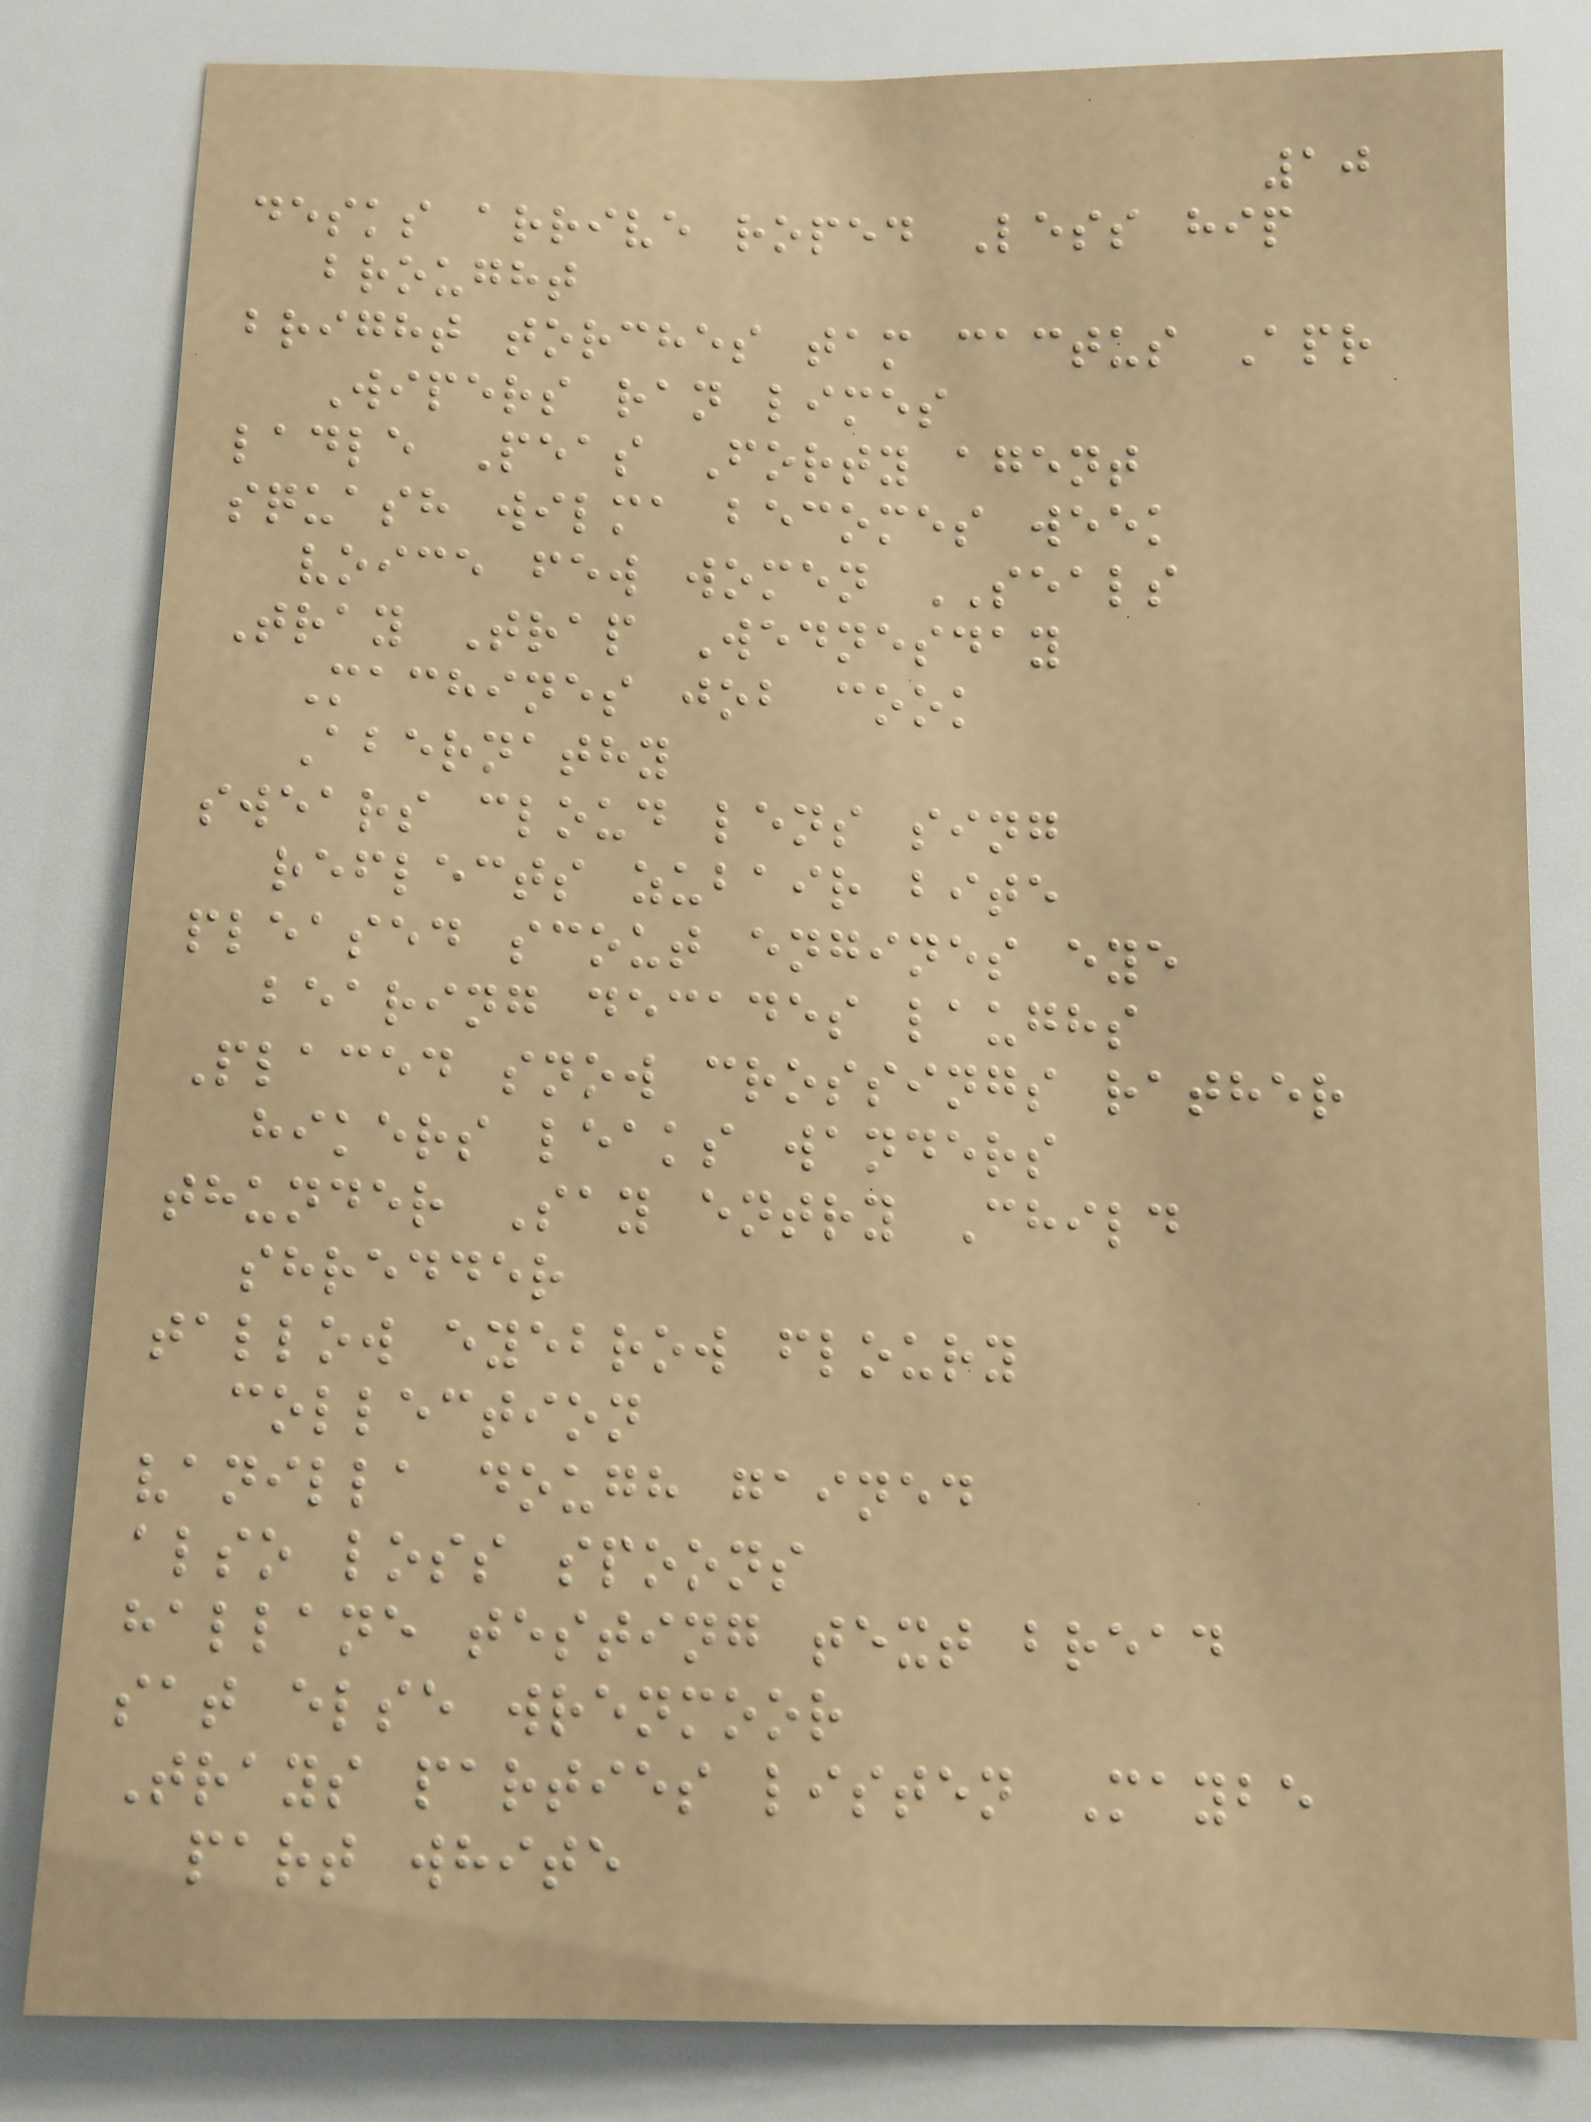10
desks arrive roped Less hip
brought
bright torches tam cactus Apr
Wipers ran limes
ladle Peas Forty agent
squash wilma becomes week
voice few women SEALS
Tray Trap Wednesday
Machines job cook
Abernathy
swears cloud lens sing
reflects zubair bite
pleased scout engines eye
bearing decades laughs
Placed snow crossings rather
hikers leaks wanders
thunder Say entry Child
shredder
tallow eyebrow floury
collection
vanilla dough gained
also loss spoons
hallane testing text bread
sat else wrenmoor
Trays parties listen Maybe
part white
